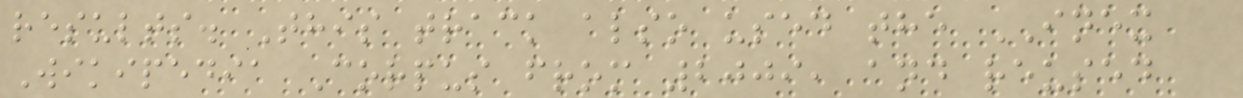results. This track also used the INEX
Wikipedia Corpus from 2009, and reused
